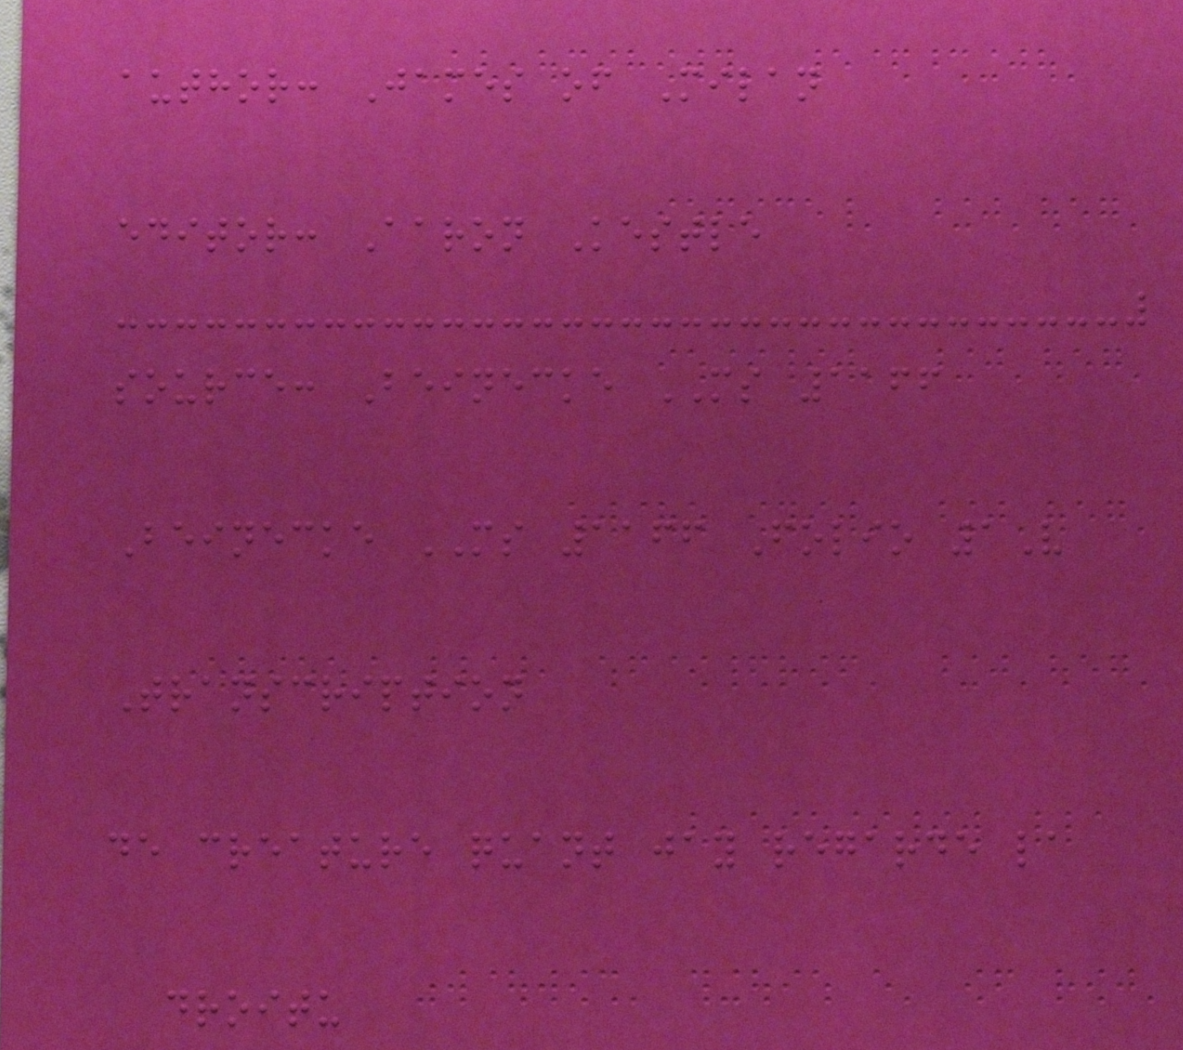author: James of Milan
editor: Aaron Kestle
source: Beinecke MS 1166
Beinecke MS 1166 Folio 1V
Transcription
de creature quant jay regarde la
droitu
